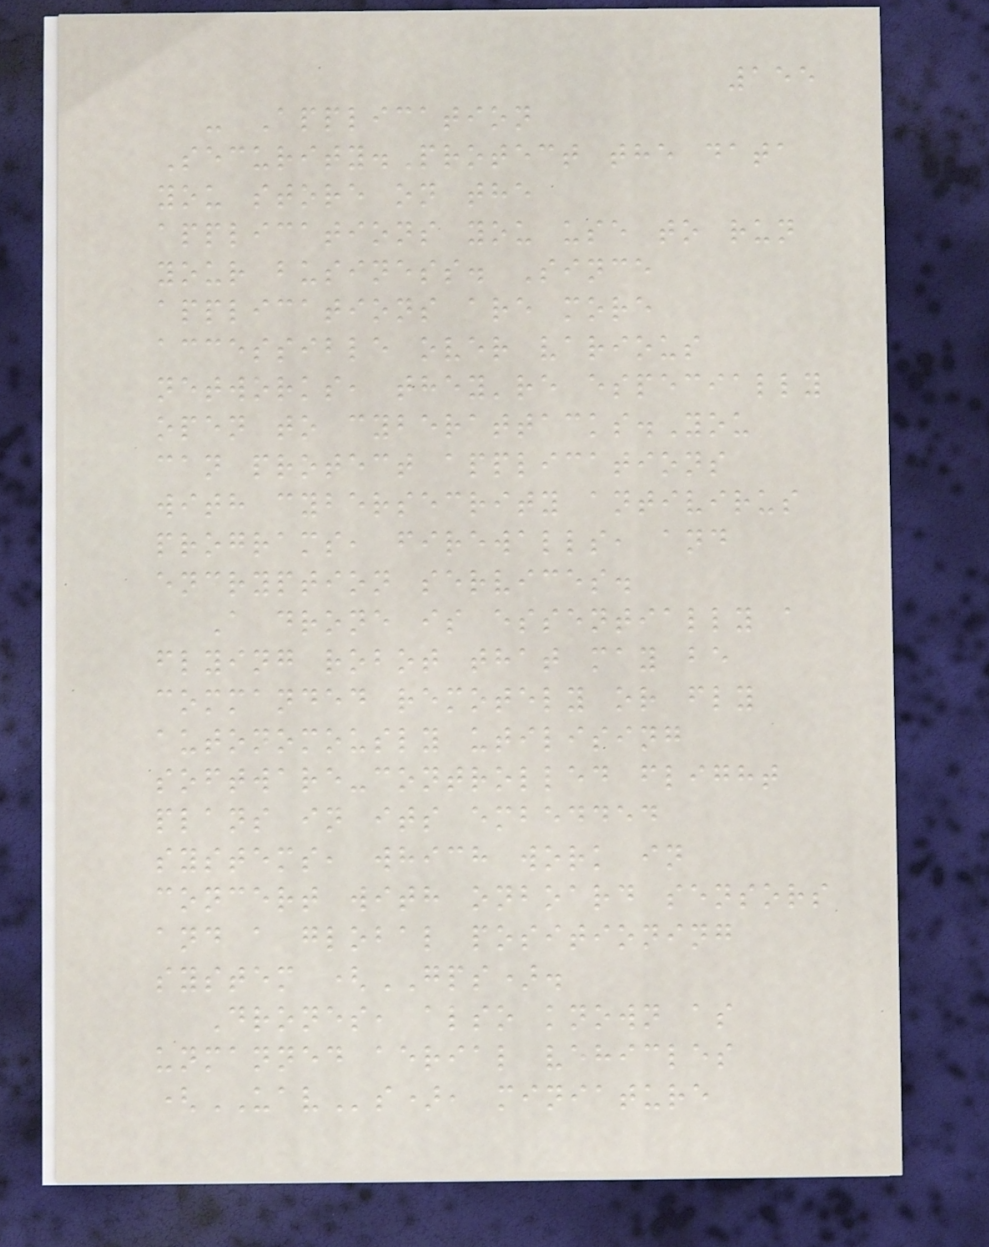155
- Application
Security.Protect the data
you store on the
applications you use to run
your business. Since
applications are more
accessible over various
networks, they're especially
open to cyberattacks.You
can protect applications
with cybersecrity antivirus
programs, firewalls, and
encryption services.
A drone is essentially a
flying robot that may be
commanded remotely or fly
autonomously utilising
software-controlled flight
plans in its embedded
systems, which work in
concert with onboard sensors
and a global positioning
system (GPS).
Drones, also known as
unmanned aerial vehicles
(UAVs), miniature
